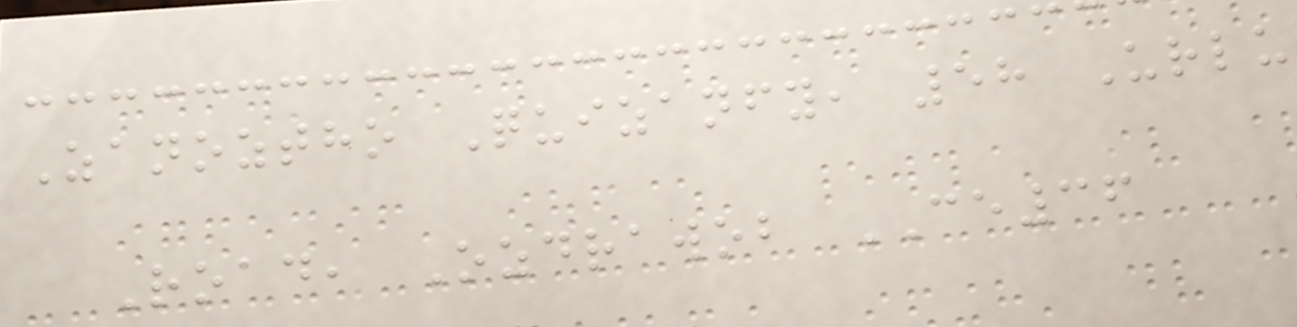Zanoztho Quizanfy, 58 Urlu
Road, Ozdrawob CE36
